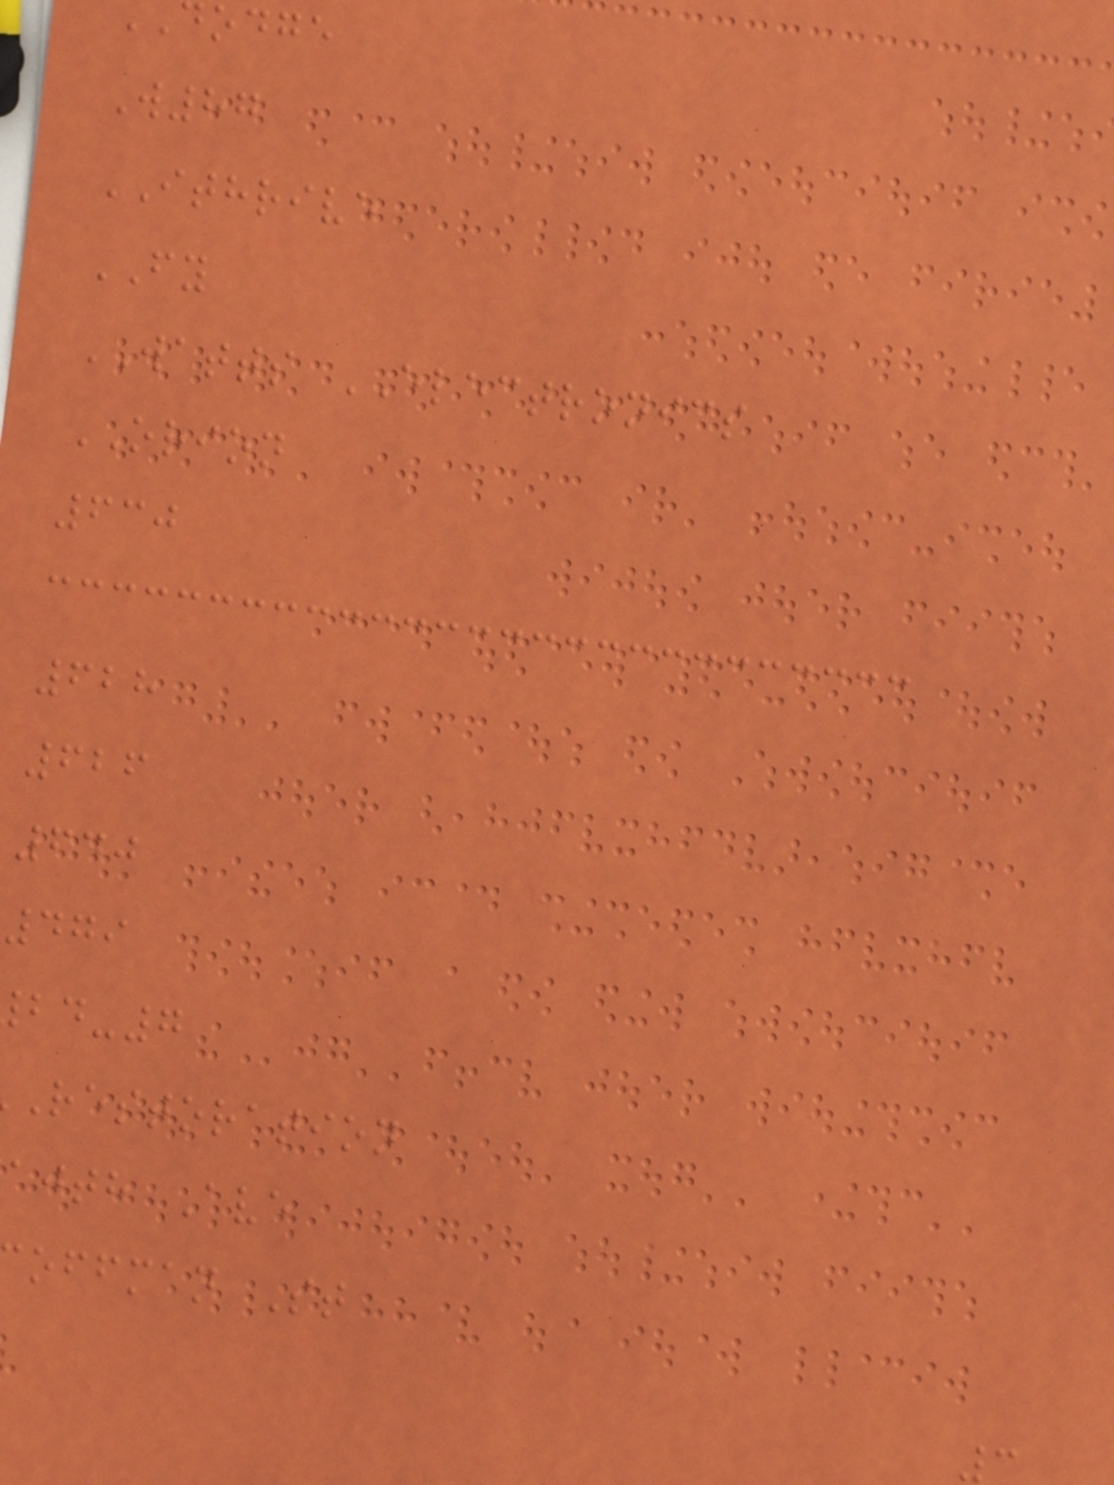odge
W87
ITHRIVE
FY
WATTS ELECTRONICS
ORION
630
628
626
640
479
restoration
ajth Ave
offman St
